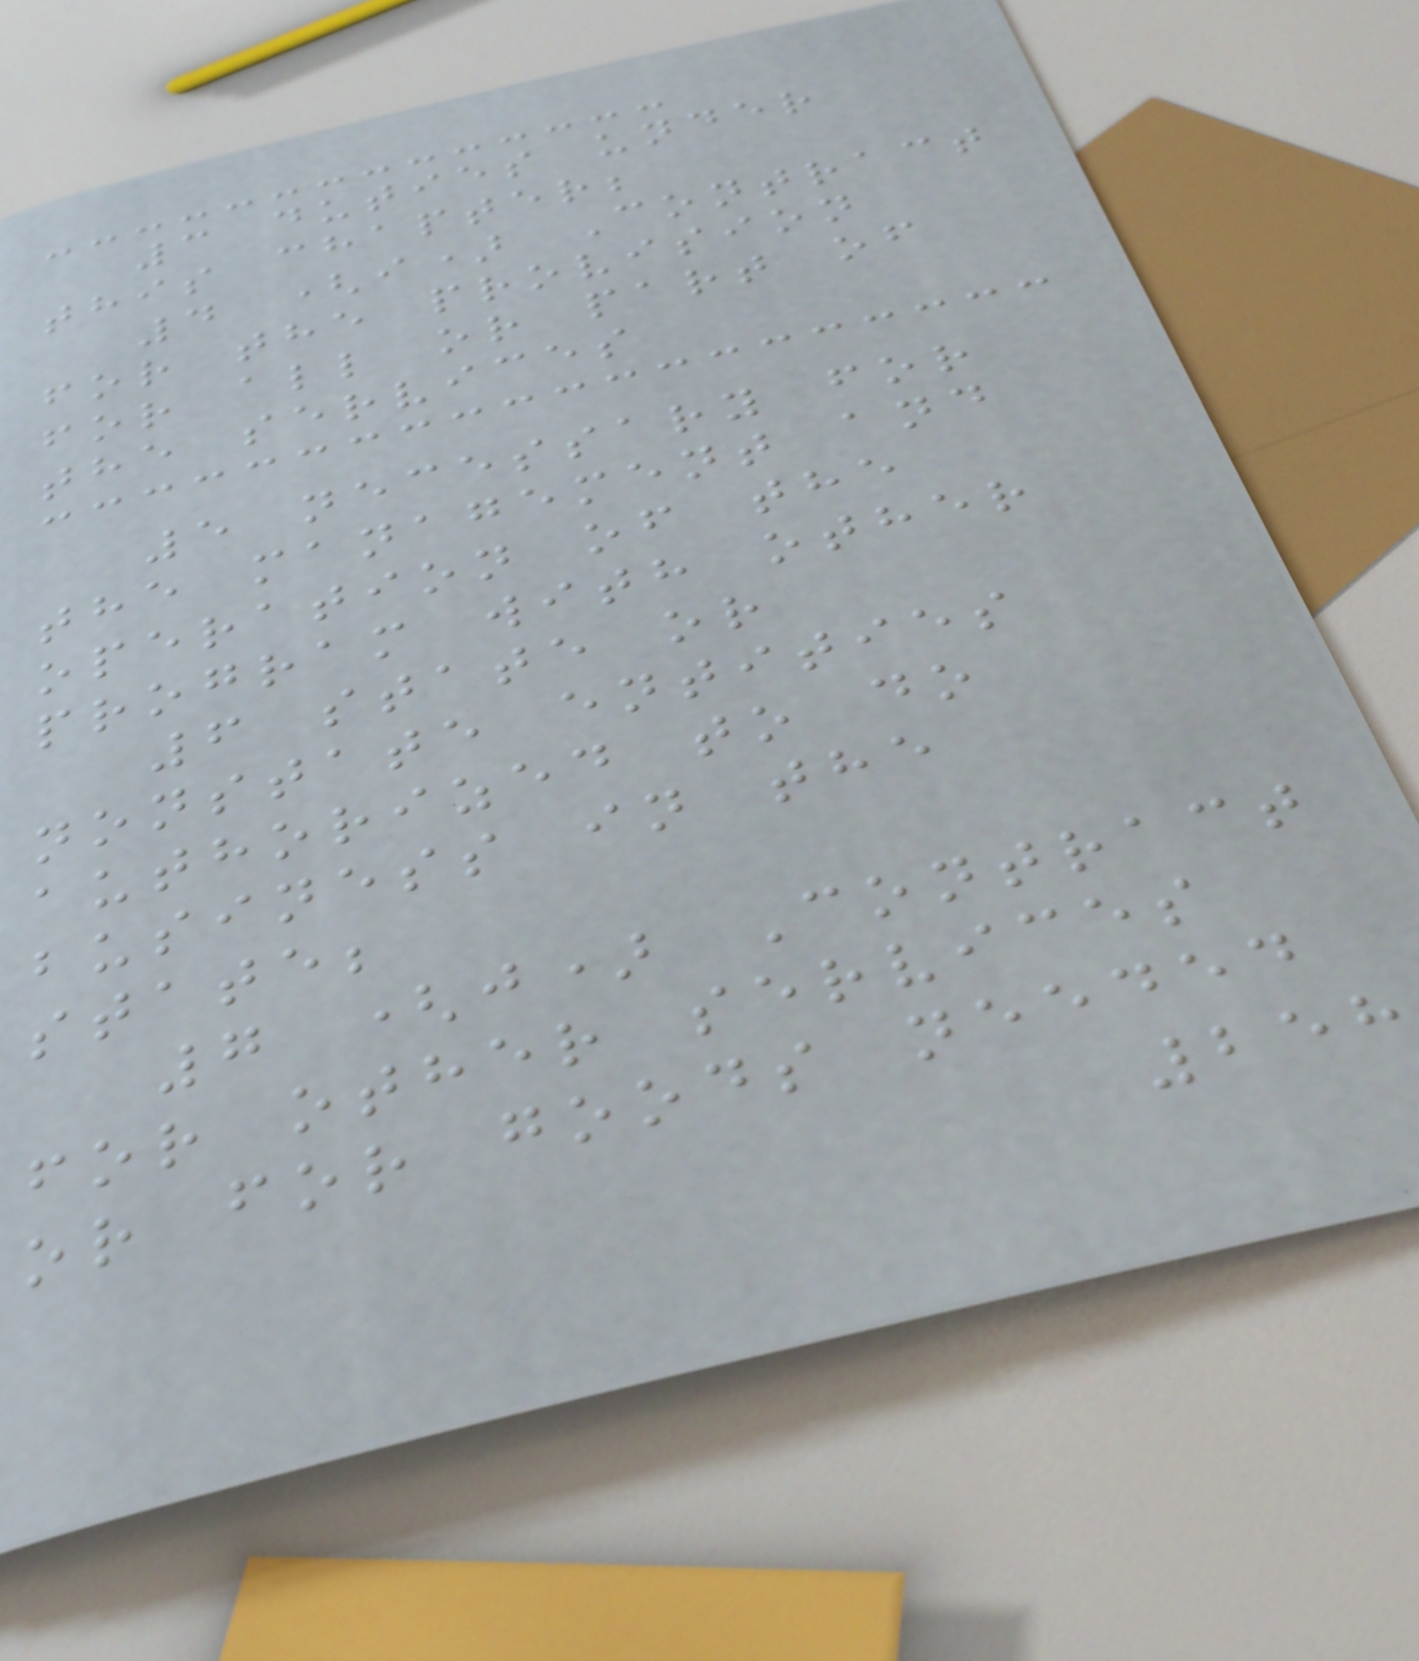3 duties under
this chapter;
4 (i) Contract
for the provision
for all or part of
the services
5 necessary for
the management and
operation of the
program with other
6 state or
nonstate entities
authorized to do
business in the
state;
7 (j) Contract
for other services
or for goods needed
258
